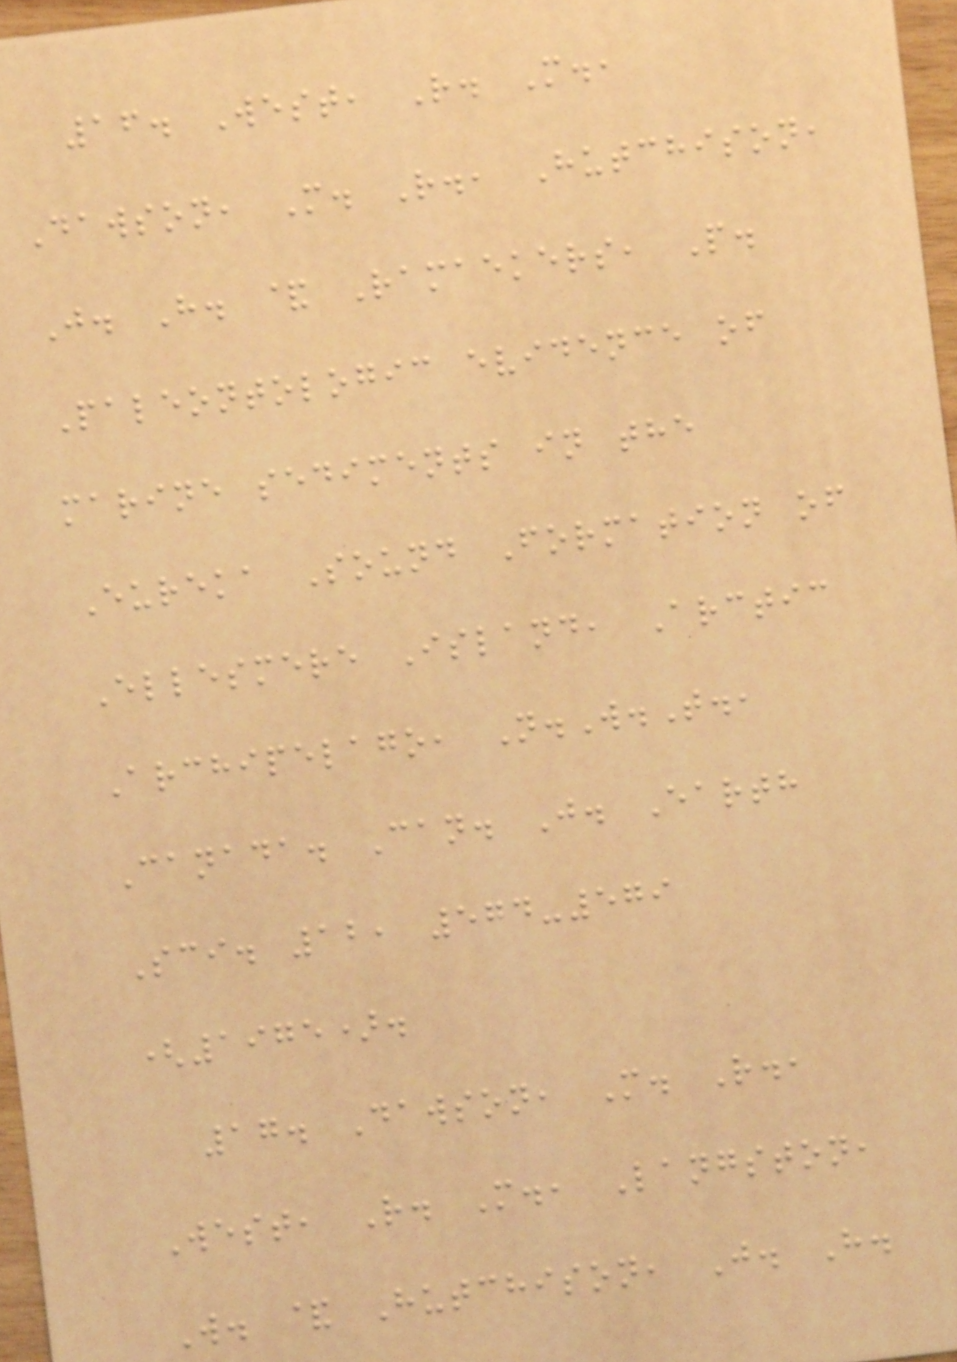16. West, R. M.,
Dawson, M. R., Hutchison,
J. H. & Ramaekers, P.
Paleontologic evidence of
marine sediments in the
Eureka Sound Formation of
Ellesmere Island, Arctic
Archipelago, N.W.T.,
Canada. Can. J. Earth
Sci. 12, 574-579
(1975).
17. Dawson, M. R.,
West, R. M., Langston,
W. & Hutchison, J. H.
